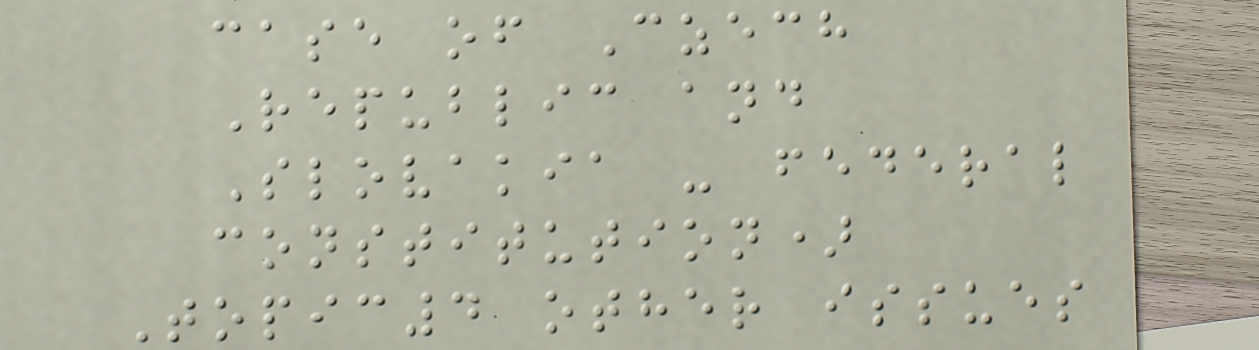case of Czech
Republic and
Slovakia - federal
constitution)
Topic4 other issues
